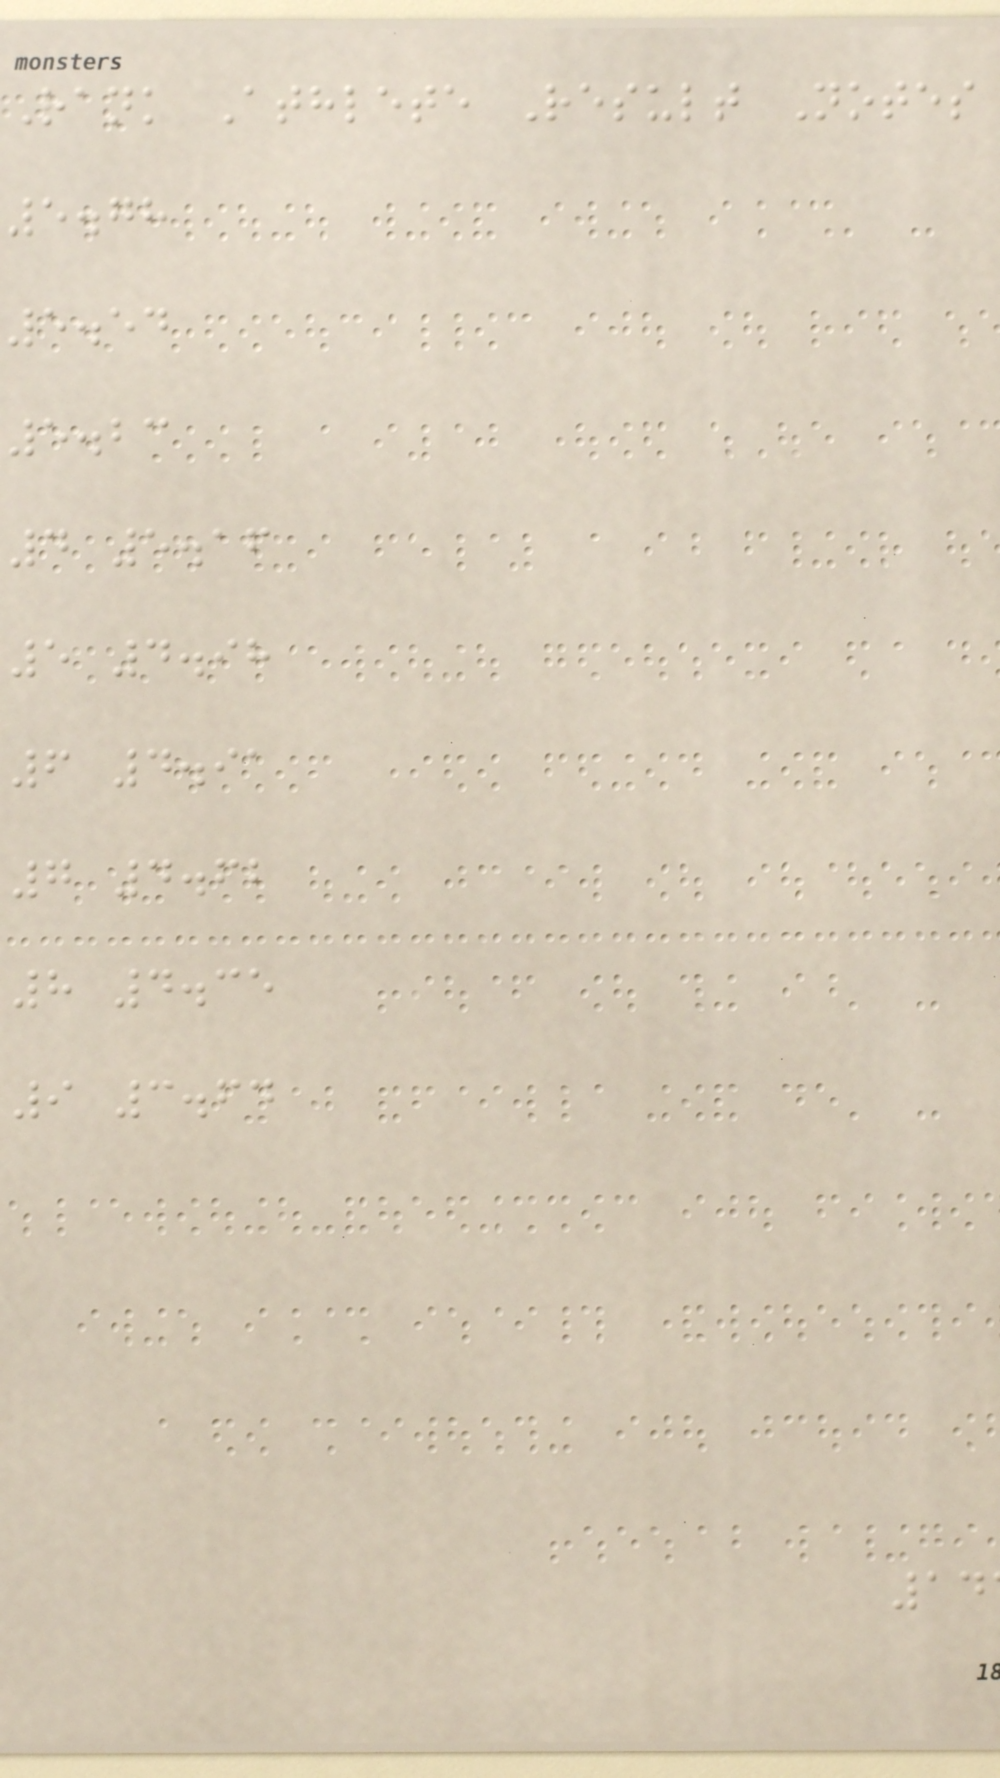Rank Athlete Result Notes
5.78
5.54
5.23
4 5.16
5 4.98
6 4.91
7 4.62
8 4.35
9 3.64
